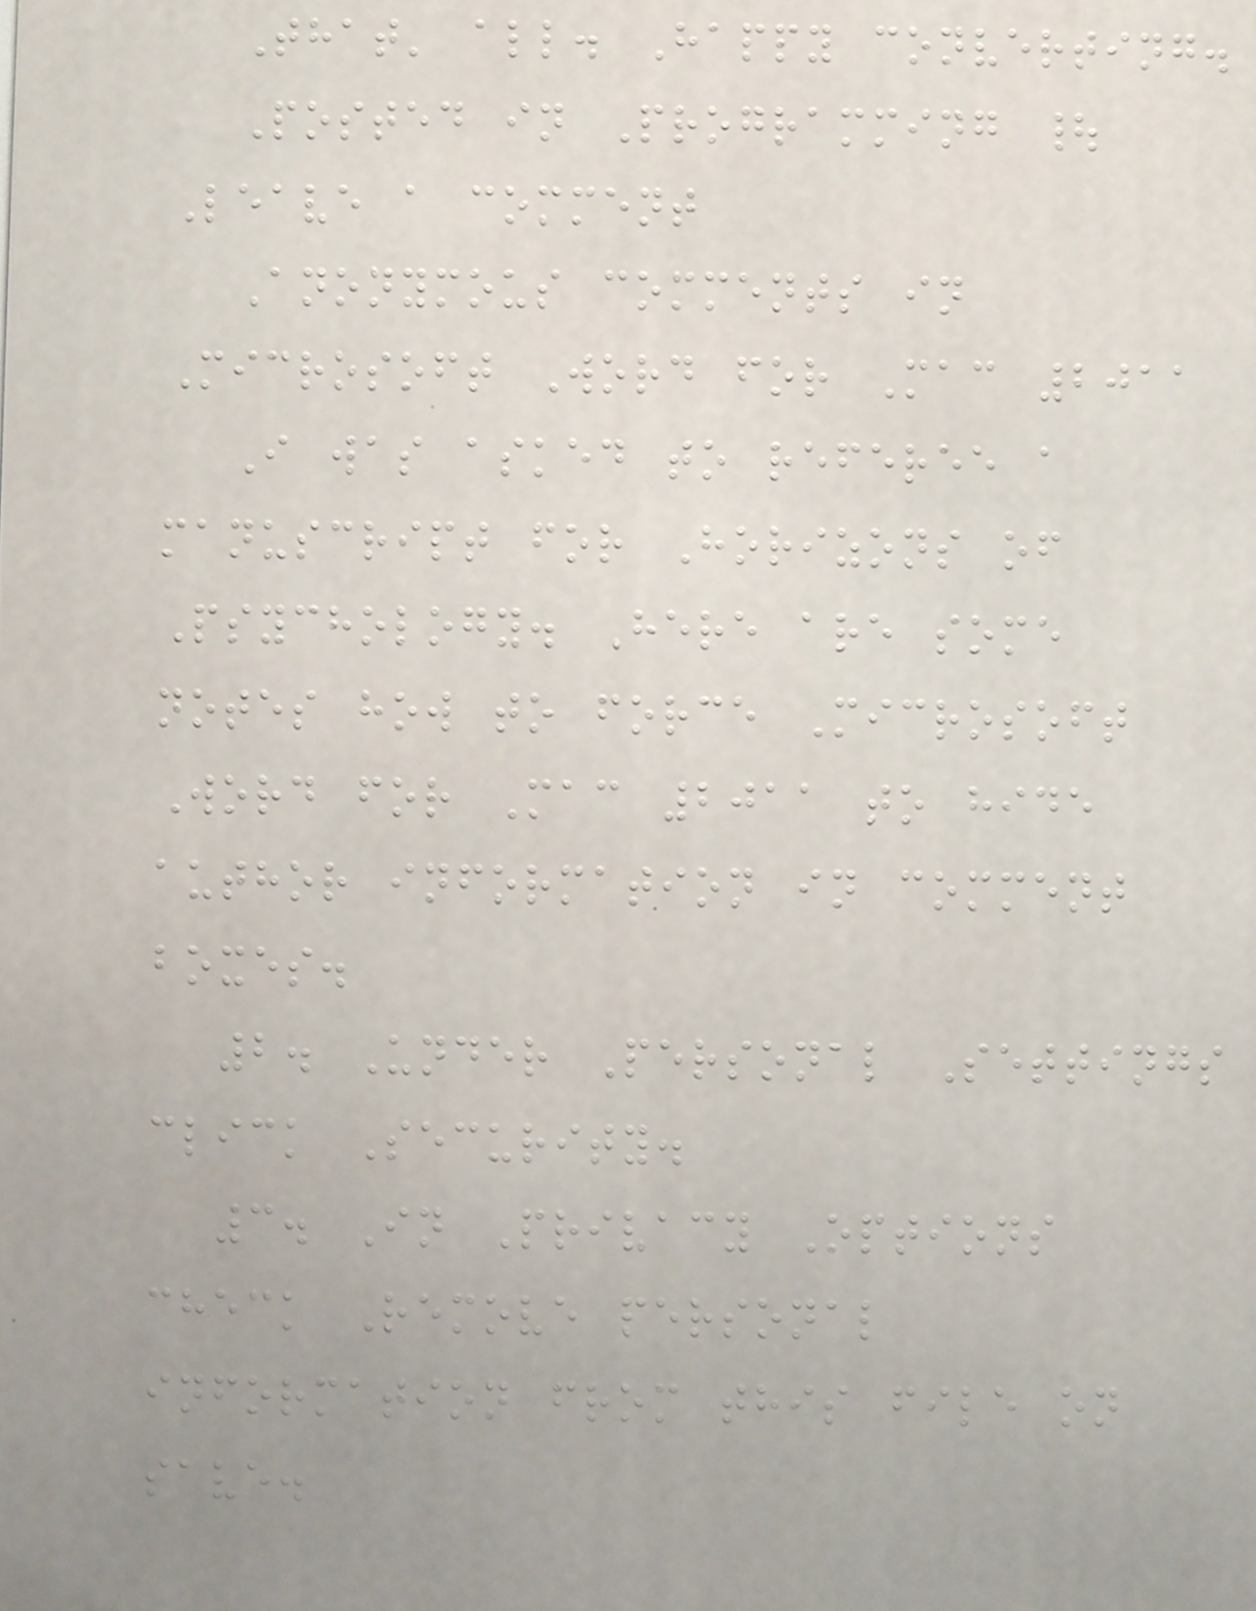That' all. Happy converting.
Posted in Programming |
Leave a comment
Anonymous comments in
Microsoft Word for Mac 2011
I was asked to referee a
manuscript for Horizons of
Psychology. Here are some
notes how to force Microsoft
Word for Mac 2011 to hide
author information in comment
boxes.
2. Under Personal Settings
click Security.
3. In Privacy Options
check Remove personal
information from this file on
save.
